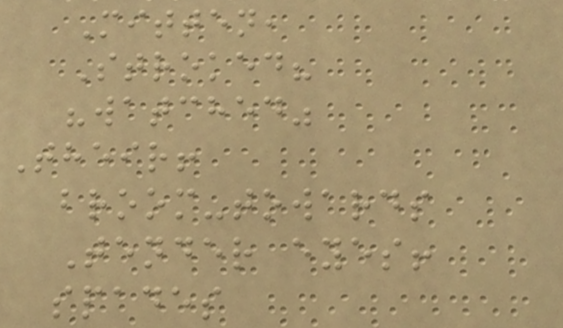Mitten,
Stroked?
"watched"
Their!
broom-towards
Tender eyes!
spades
